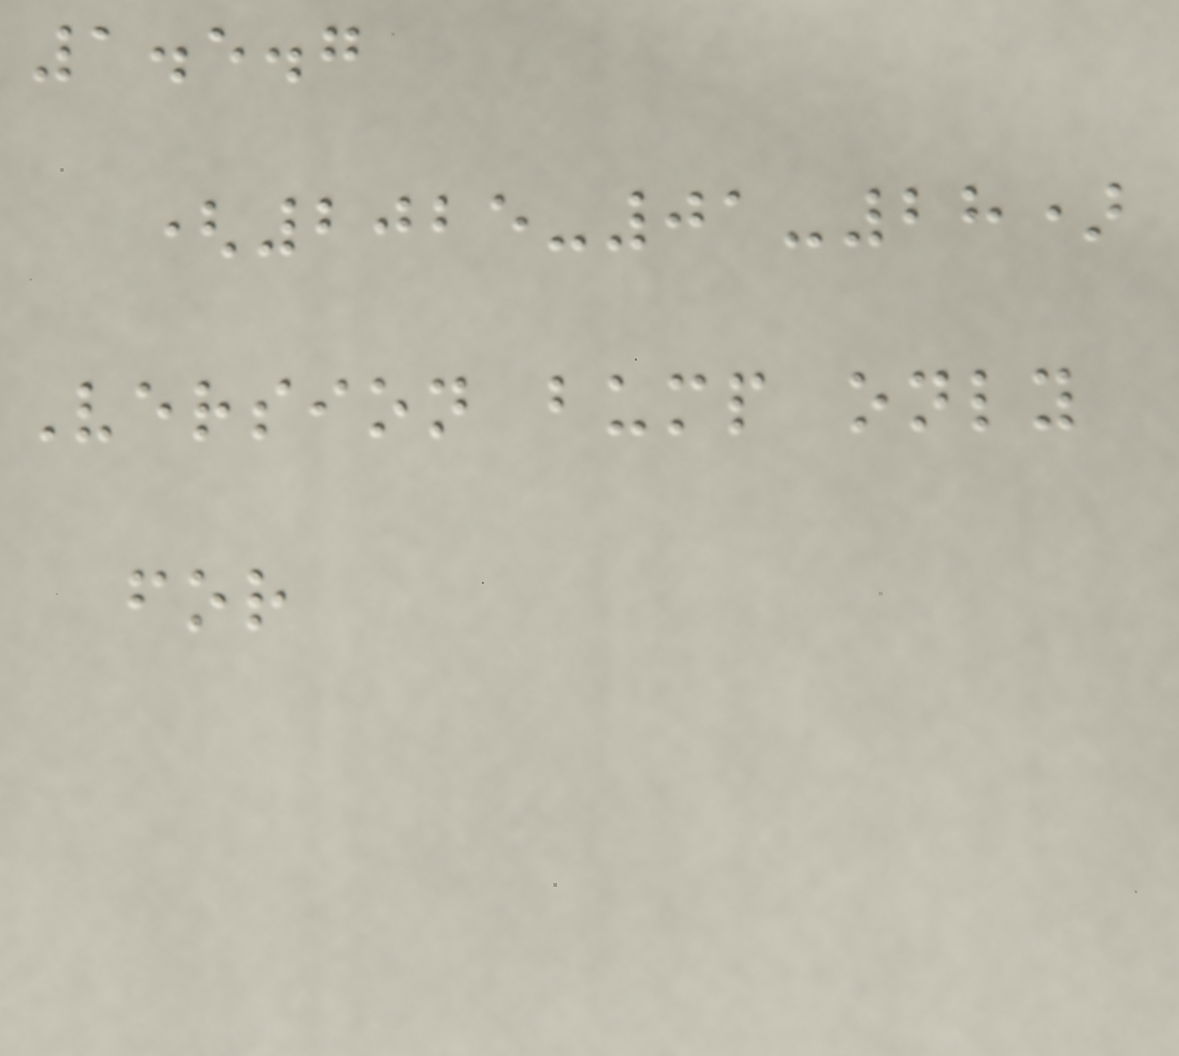1.5.7
(2025-01-28)
Version bump only
for
